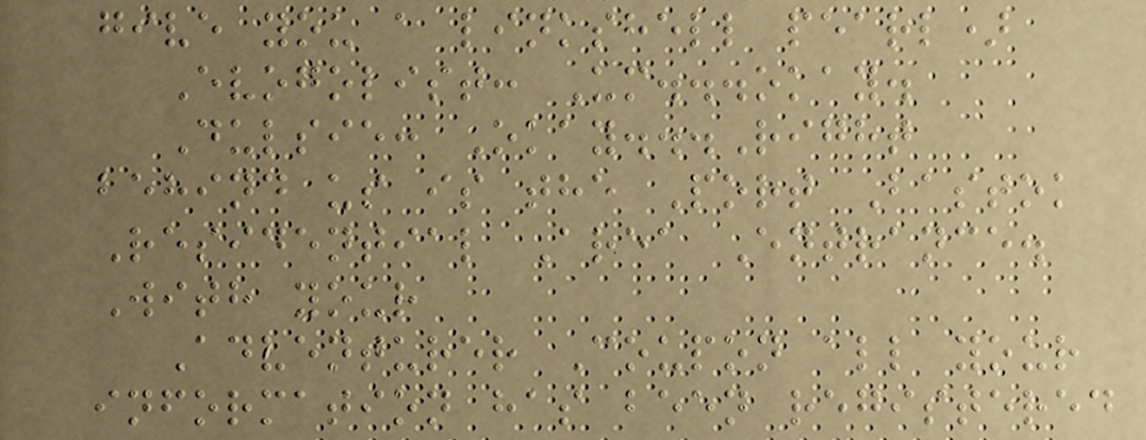give you a linkshell pearl)
Evogolist: Um...okay.
Dulsie: Okay...Right
behind us is the Port Bastok
Residential Area Entrance.
With your
Adventurer Coupon all your
information has been registered
